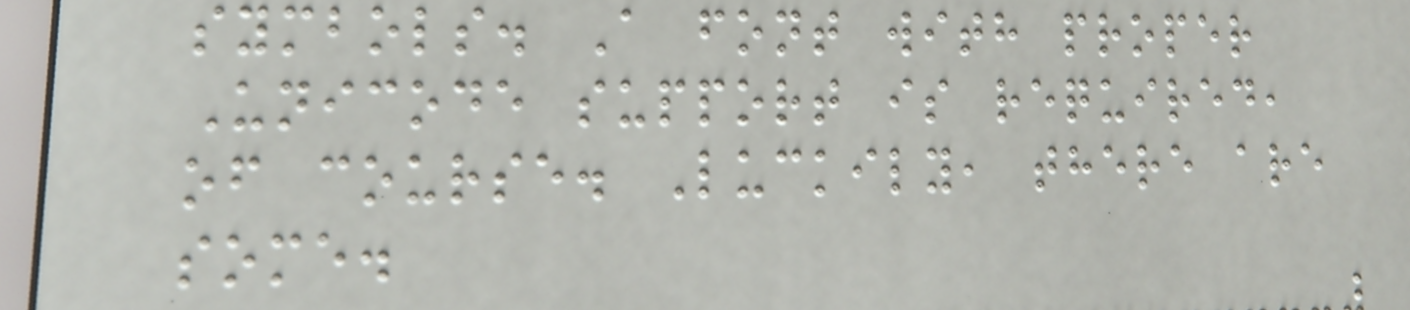symbols. A font with proper
Unicode support is required,
of course. Luckily, there are
some.
